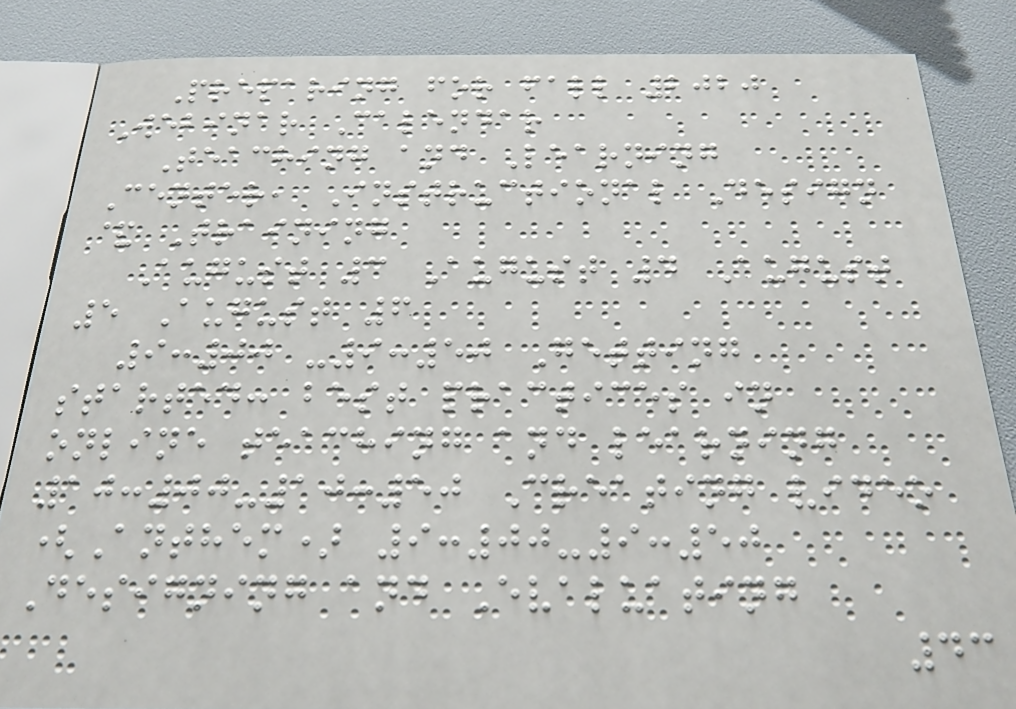Preparing for fall 2020
Webinar Calendar
Teaching and Learning
Center, Instructional Design
& Training
August 3 August 4 August
5 August 6
9:00 -9:50 Getting
started: best practices in
online teaching and learning
10:00-10:50 Creating video
(Anthem) 9:00-9:50
Designing and Evaluating
43
